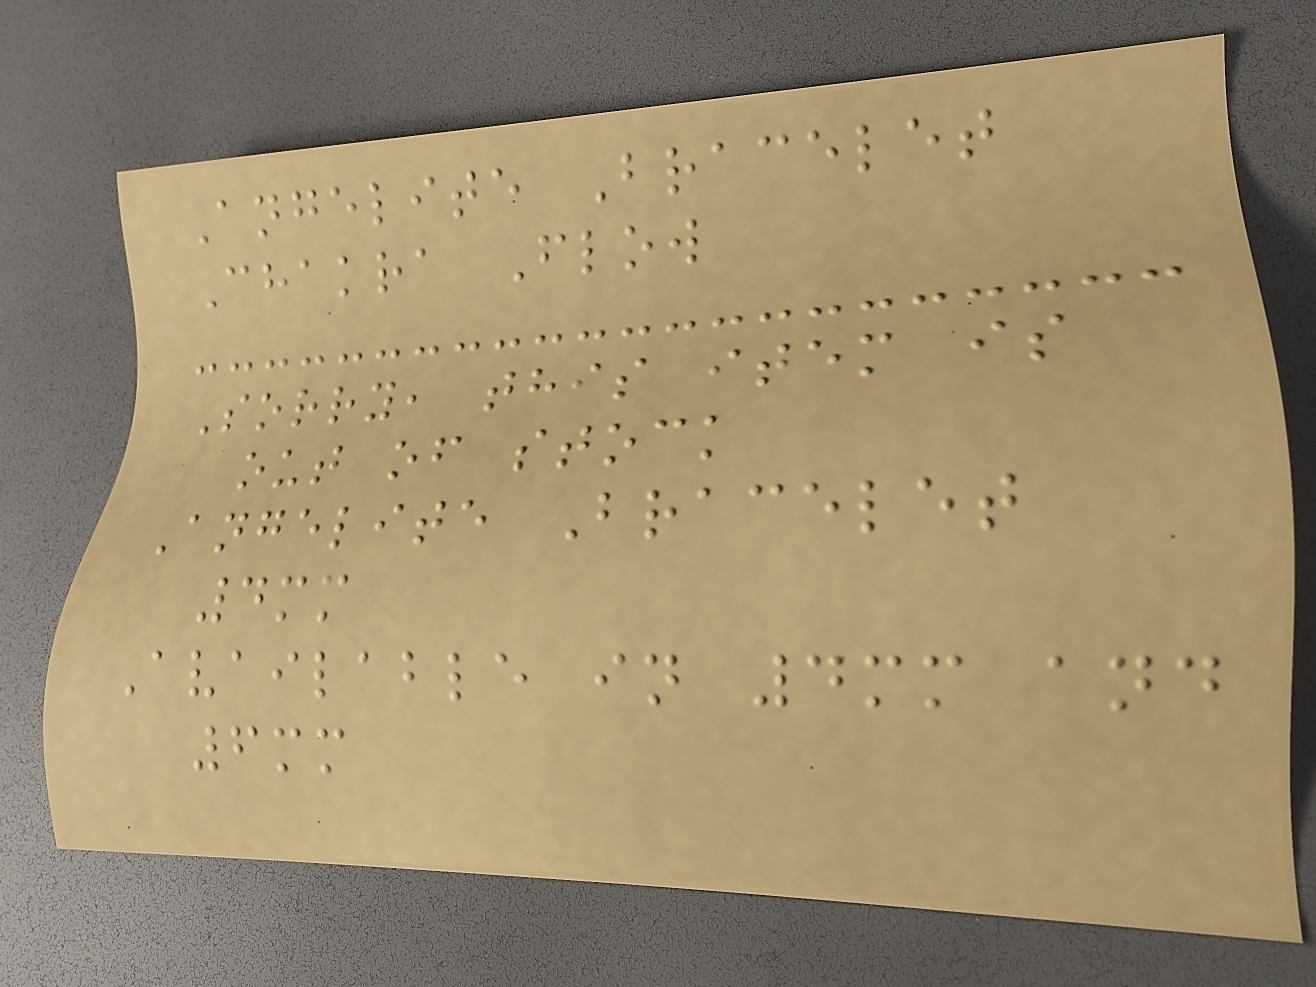Angelite Bracelet
Chakra Flow
Sorry, this item is
out of stock
Angelite Bracelet
4mm
Available in 4mm and
6mm
